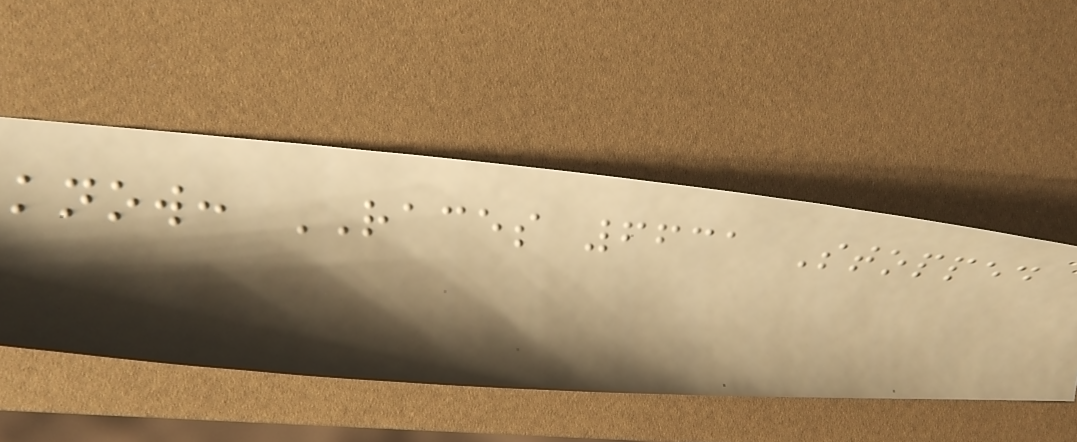know: RACES 6631 Stopped
